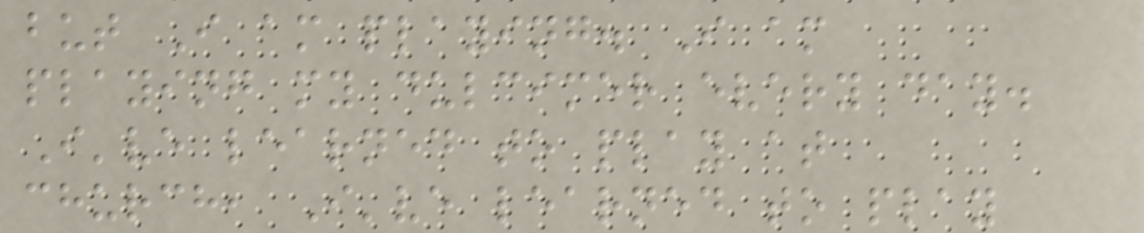but I am playing. I am
playing my dulcimer every day.
I've learned to play at
church, I've learned to play
